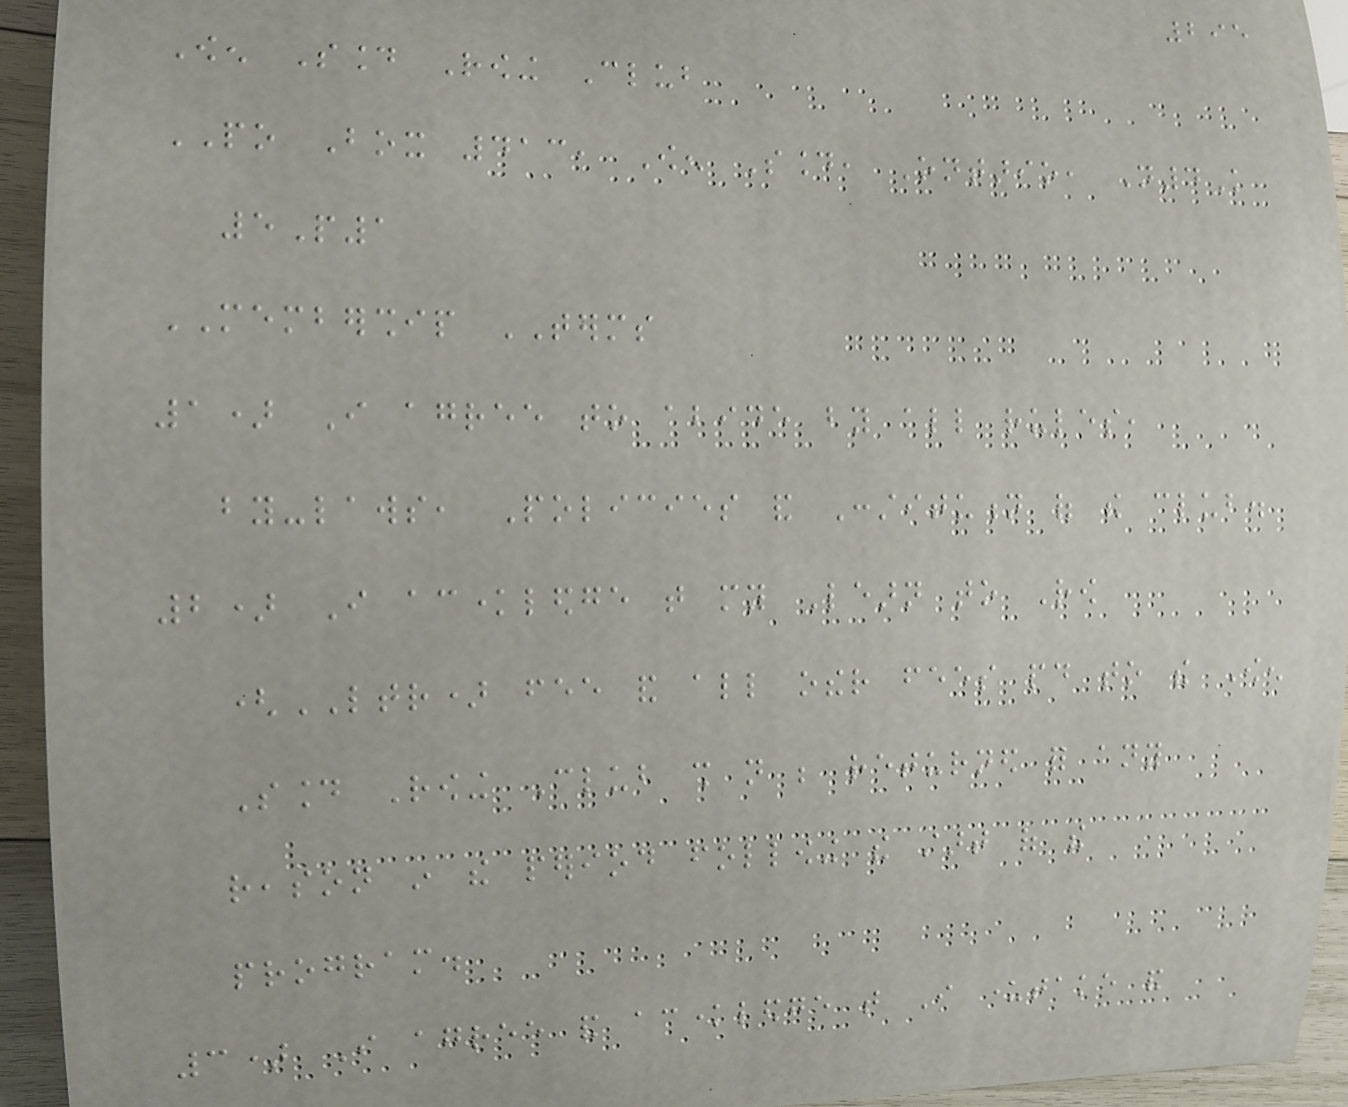295
Owen Sound Rowing Club
PO Box 413, Owen Sound, Ontario, N4K
5P1
MEMBERSHIP TERMS
1) I agree to abide by all rules,
by-laws, Policies and Constitution of the club.
2) I acknowledge that my Learn to Row
(LTR) fee and all other fees paid to the Owen
Sound Rowing Club shall not be returned for any
reason in the period following the start of the
program.
3) I agree and acknowledge that I undertake and
